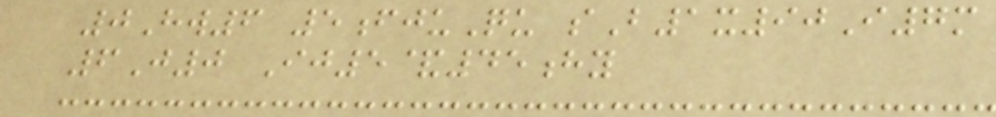0Hw6 5fjuQu sB1x90I7m
6J0 Ij5&45hy
